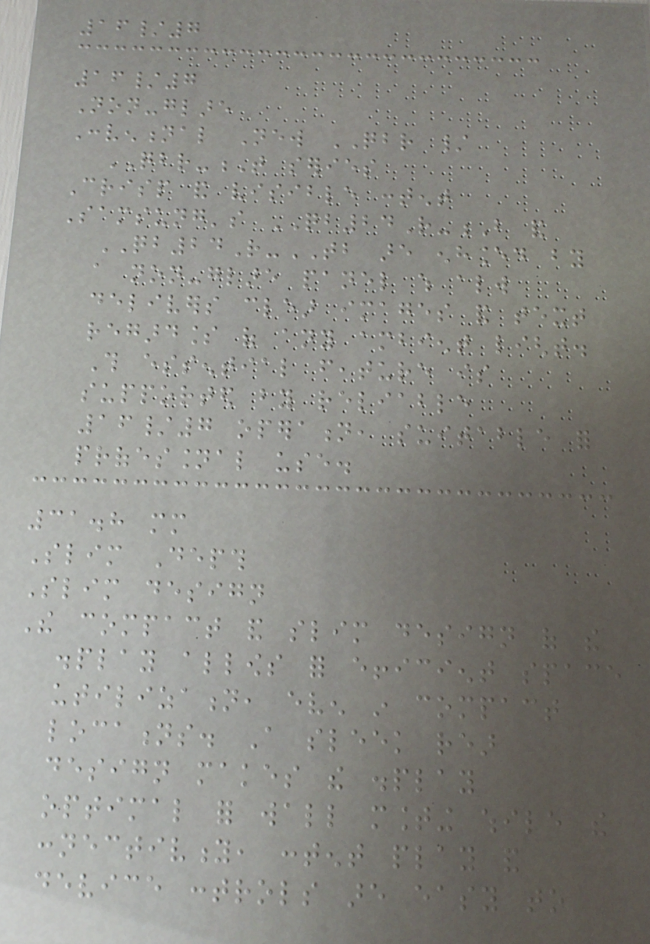16/7
16/7
Non-glare
Conventional New QBR /
QBR-T series
Crisp and visible content
Samsung's QB24R-B and
QB24R-TB are enhanced by
a non-glare panel which always
delivers clear images and text
regardless of any ambient light.
This essential feature is
supported by reliable
16/7 operation, suitable for
professional use.
31.8 mm
Slim Depth
Slim design
The compact and slim design of the
display allows for efficient space
utilization, even in compact
locations. A sleek rear
design makes the display
optimal for wall mounting while the
connectivity, content play and
device controls are easy to
